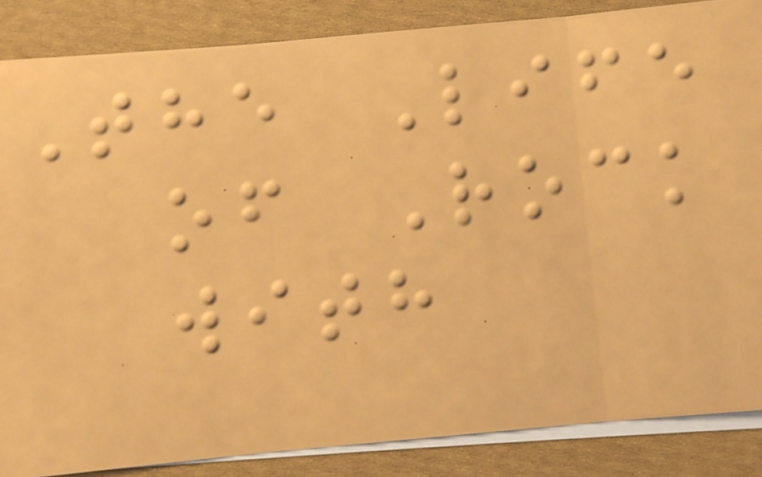The Life
of Rock
with
